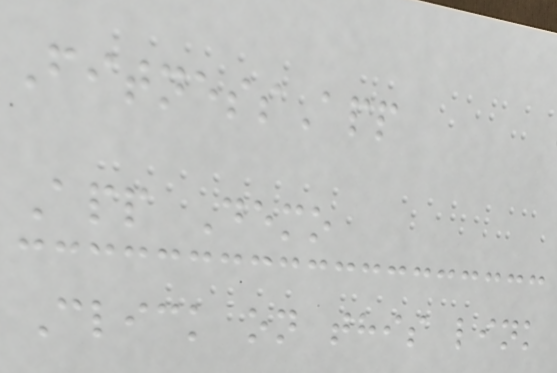FitnessApp
App Demo
Click on this link
